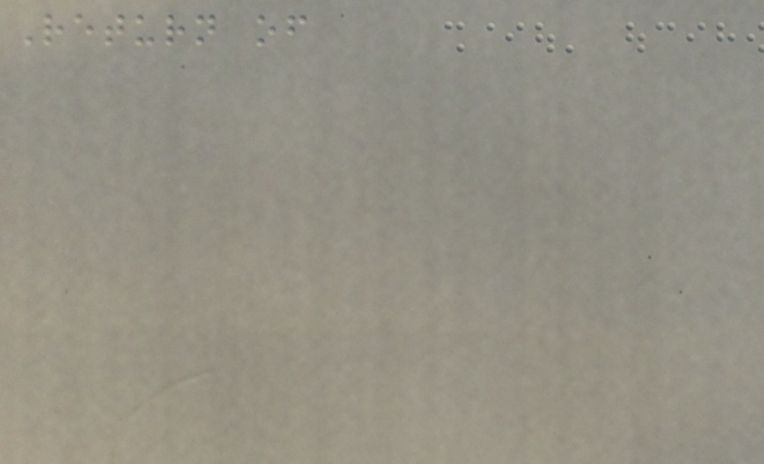Return of
